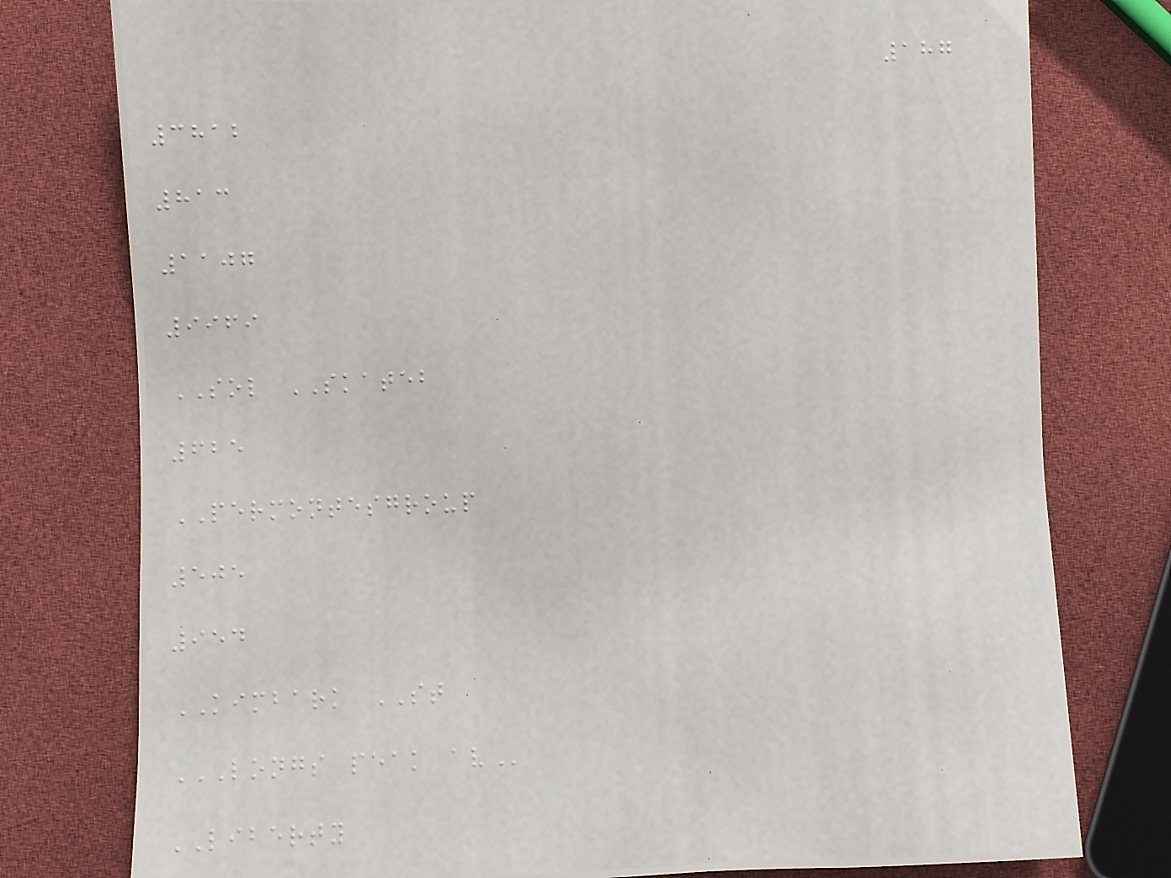187
3812
813
1107
9969
SOL SKATEB
625
PERMONTESGROUP
505
954
KIMBARK ST
LONGS PEAK AV
LIBERTY
